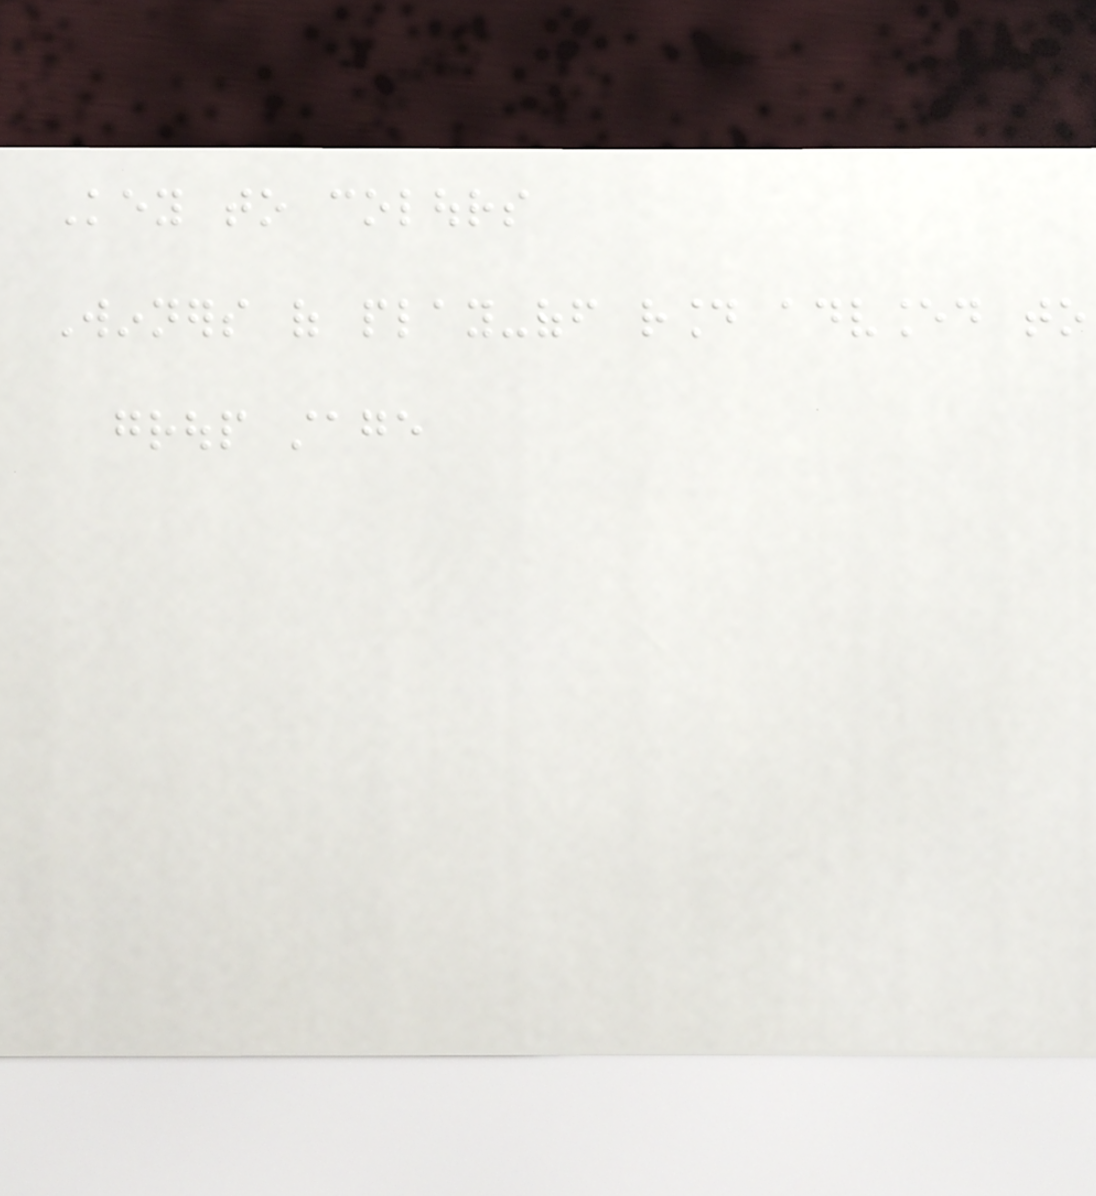Key to colours
Winners of play-off round advanced to
group stage
